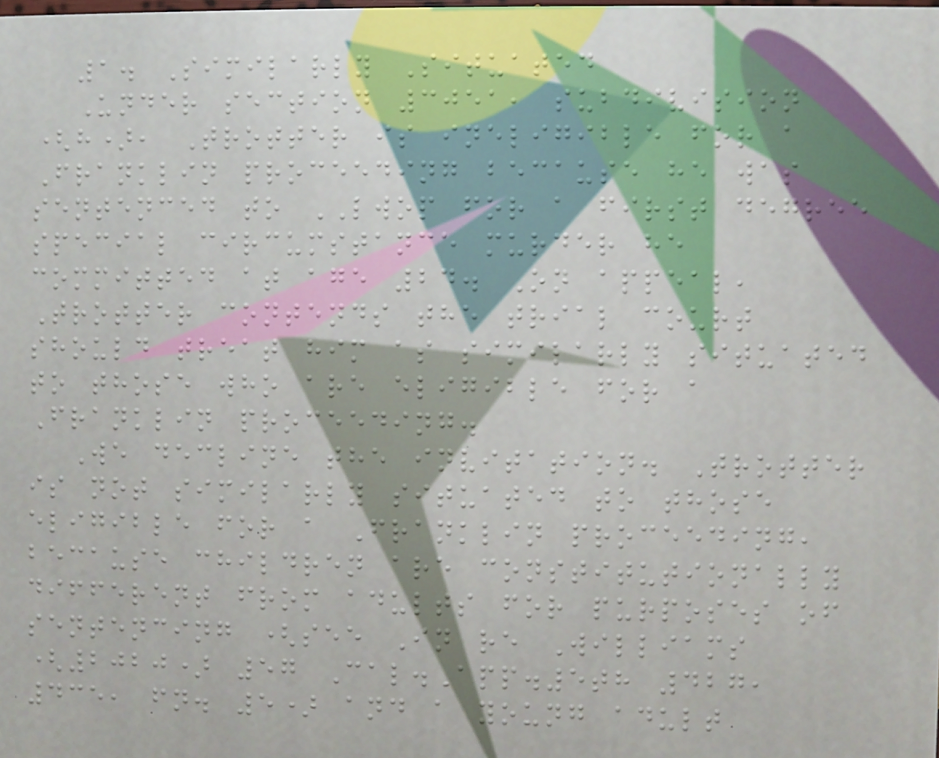1. Similarly Situated
Under section 3051, subdivision
(h), Trotter is ineligible for a
Franklin proceeding because he was
sentenced to LWOP for a first degree
special circumstance murder he
committed at age 24. On appeal,
Trotter contends the trial court
should treat him as similarly situated
to those who are eligible for a
Franklin proceeding.
We decline the invitation. Trotter
is not similarly situated to those
eligible for a Franklin proceeding,
because children are constitutionally
different from adults for purposes of
sentencing (see In re Williams
(2020) 57 Cal.App.5th 427,
435, fn. 5) and a young adult
